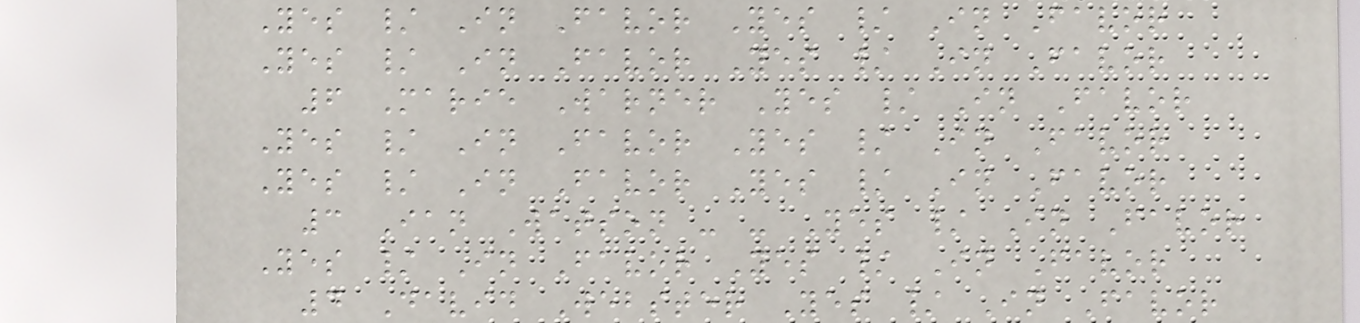Yes / In Favor Yes / In Favor
Yes / In Favor Yes / In Favor
6 Marie Warner Yes / In Favor
Yes / In Favor Yes / In Favor
Yes / In Favor Yes / In Favor
3 Ian Watson - - Yes / In Favor
Yes / In Favor Yes / In Favor
4 David Webster Yes / In Favor
